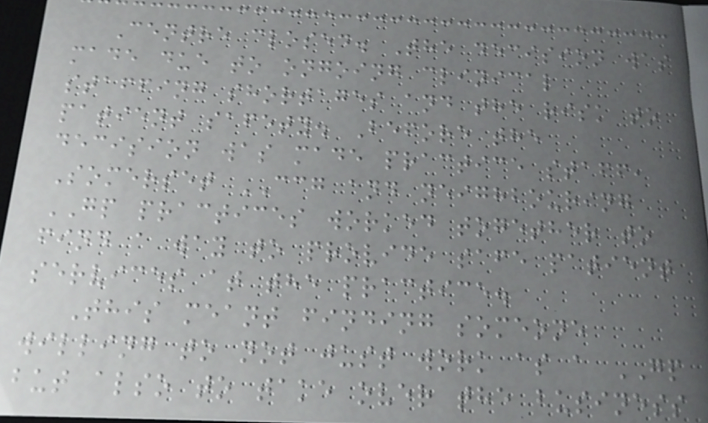Centre closed. The decision was
made due to ongoing clinical
staffing shortages and the risk to
patient safety. Before the
decision was made practice staff,
Somerset CCG and neighbouring
GP practices worked together to
find a way to provide safe patient
services at the practice.
This meant finding someone
willing to not just work as a GP
but also to take over the business
